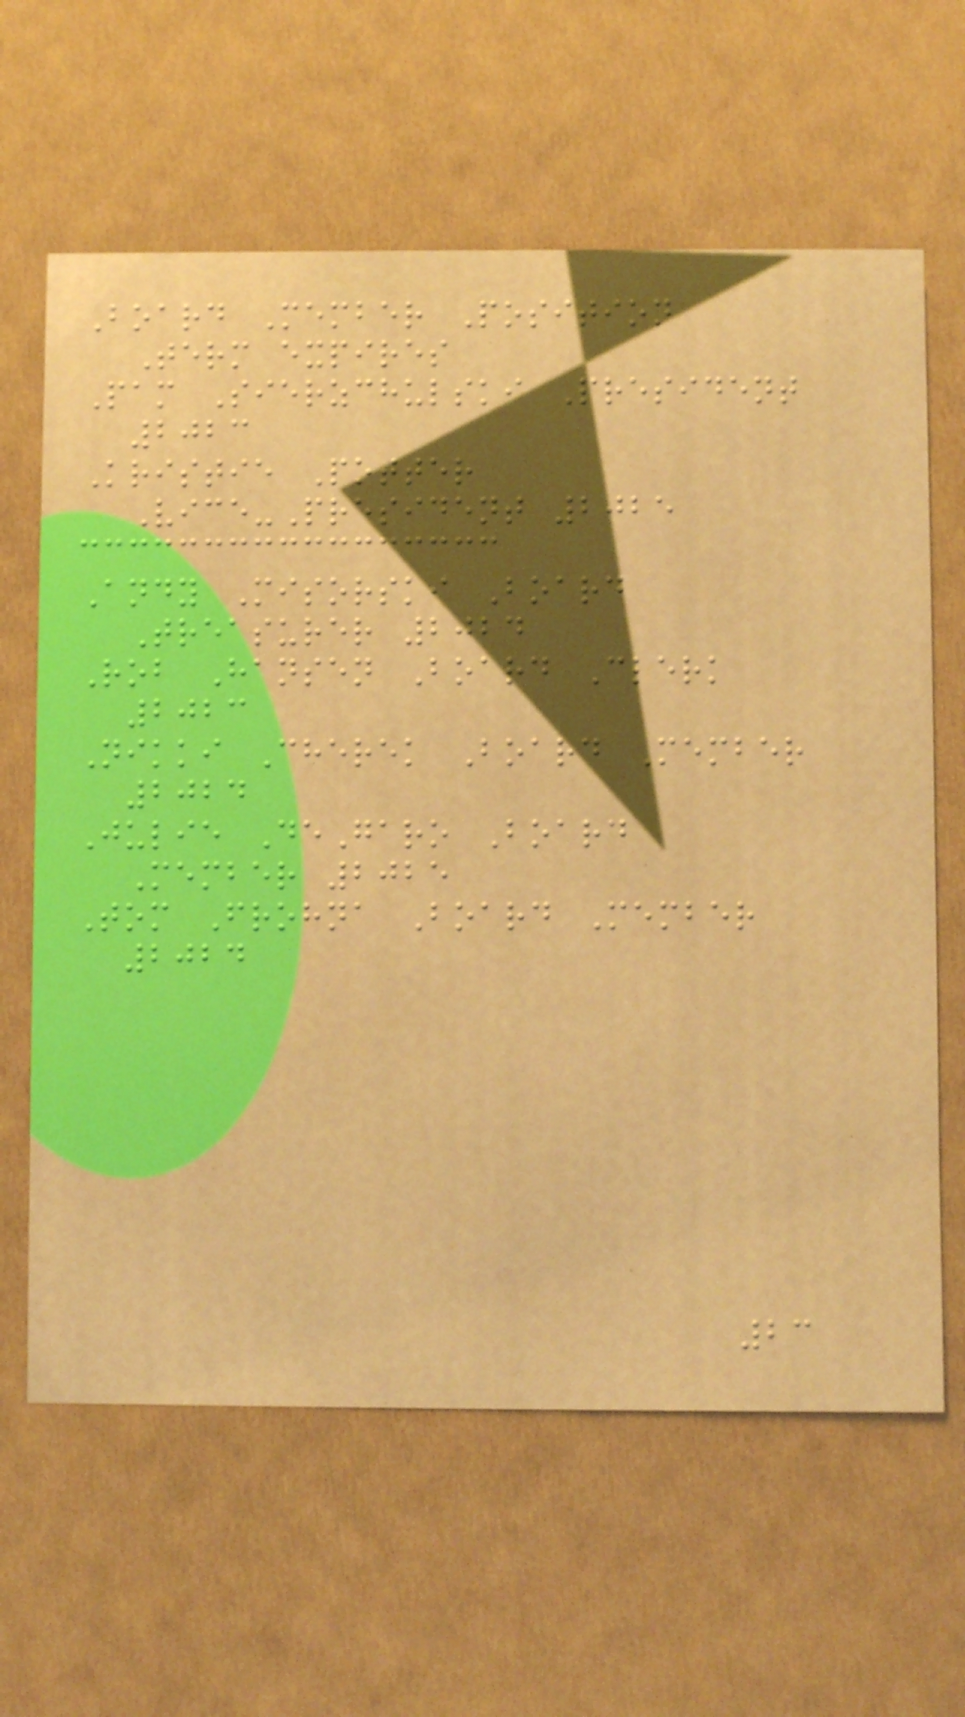Board Member Position
Term expires
Pam Sierzchulski President
2023
Kristie Potter
Vice-President 2025
Andy Misorski Board
Treasurer 2024
Rob Hansen Board Clerk
2023
Nikki Cherek Board Member
2024
Julie DeGaro Board
Member 2025
Tom Frohna Board Member
2024
23
